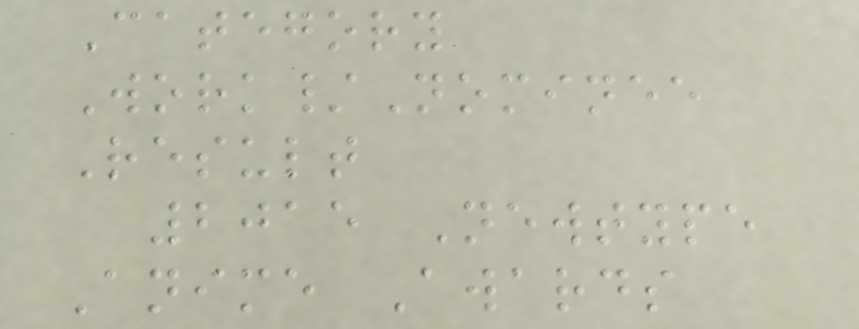Category
Work/Nominee
Result
2015 Newtype
Anime Awards
